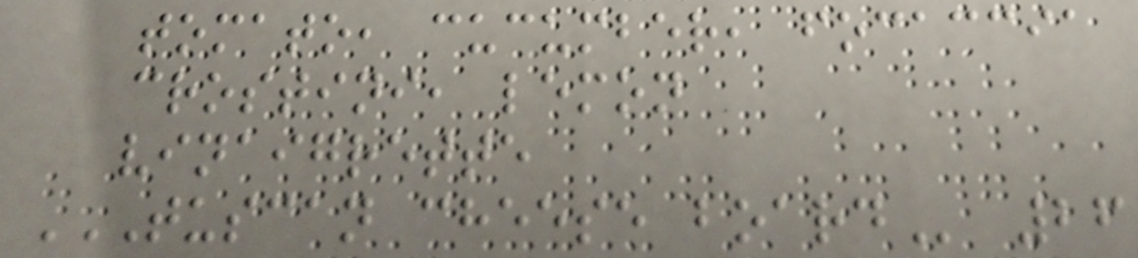tomato, cucumber, focaccia
crostini, lemon
vinaigrette
TUSCAN CHEESE BOARD 26
